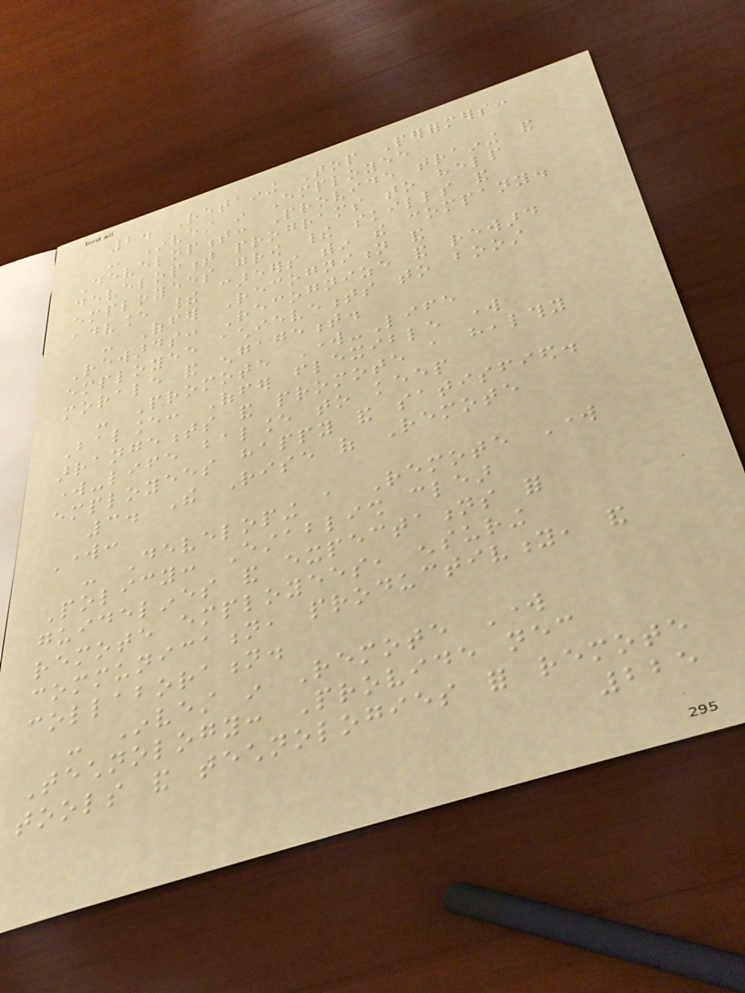2. Retaining Top Performers:
- Invest in Employee
Development: Provide training and
development programs to help
employees grow their skills and
advance their careers within the company.
- Offer Recognition and
Rewards: Recognize and reward
employee achievements to boost
morale and engagement.
- Promote Work-Life
Balance: Offer flexible work
arrangements and promote a healthy
work-life balance to keep
employees happy and satisfied.
3. The Rise of Remote
Work:
- Developing a Remote Work
Policy: Establish clear
guidelines and expectations for
remote employees, ensuring
communication, productivity, and
collaboration.
- Invest in Remote Work
Technology: Provide necessary
tools and technologies for remote
225
